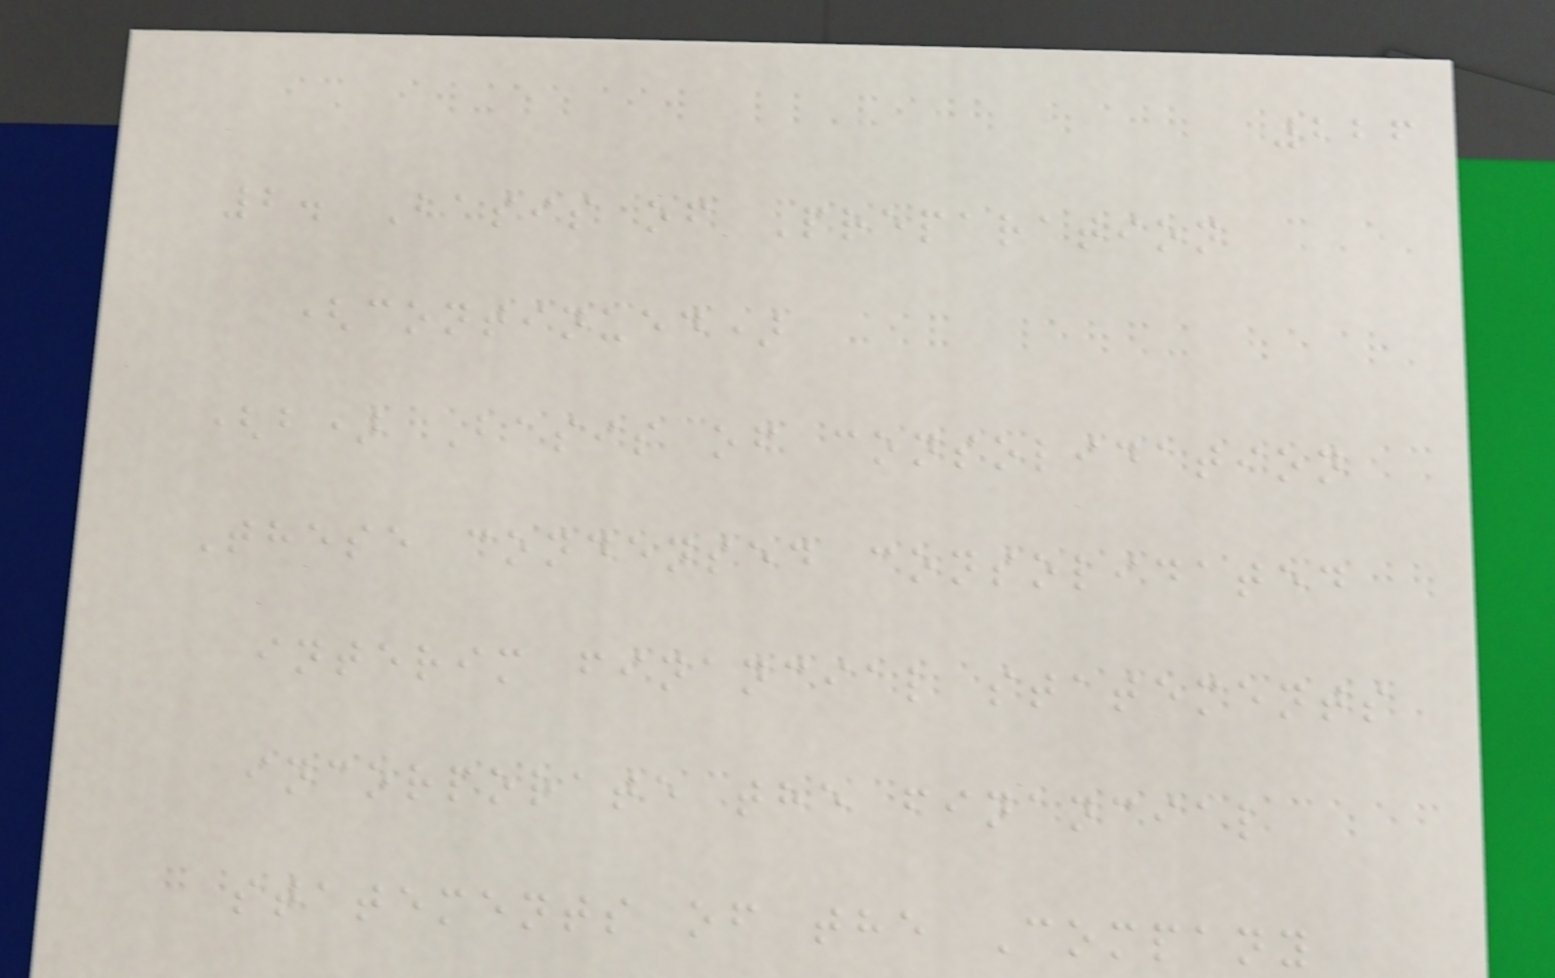226
2. Basis of Preparation
(continued)
(b) Basis of consolidation
These condensed consolidated
interim financial statements
incorporate the financial
statements of the Company
